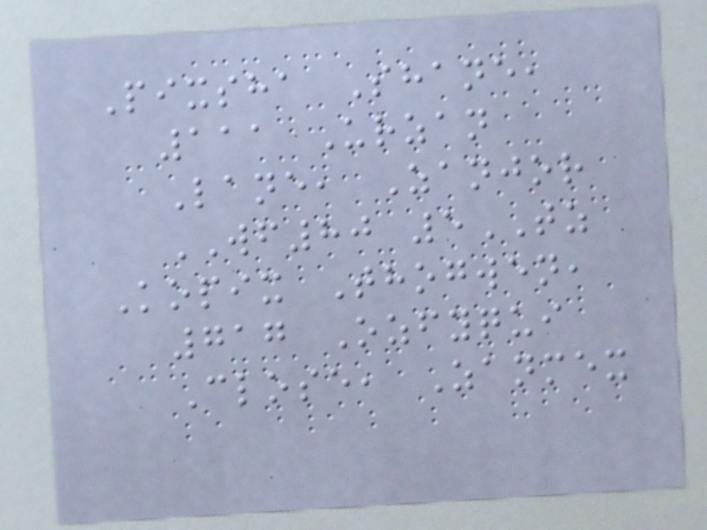Pixsha Shane,
111 Urzan
Lane, Zanjor
WF80 5TZ
Kopix Thogwen,
717 Ozfyqui
Close, Zanmex
